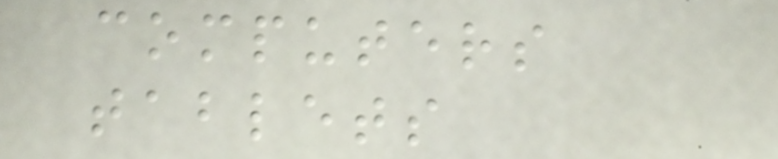computers
tablets
